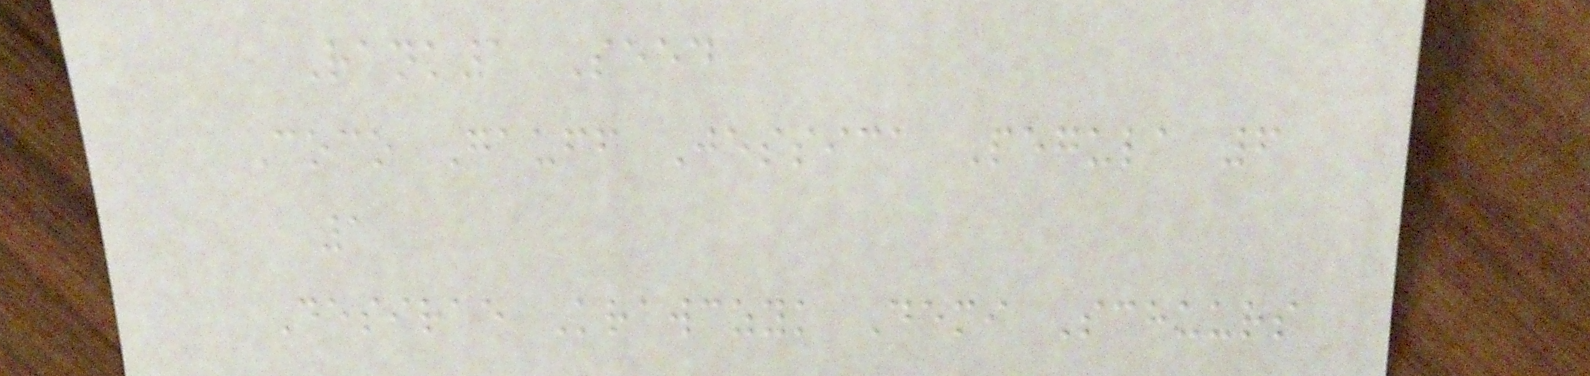Rank1 Seed
Coco Gauff Jessica Pegula 6
1
Desirae Krawczyk Demi Schuurs
